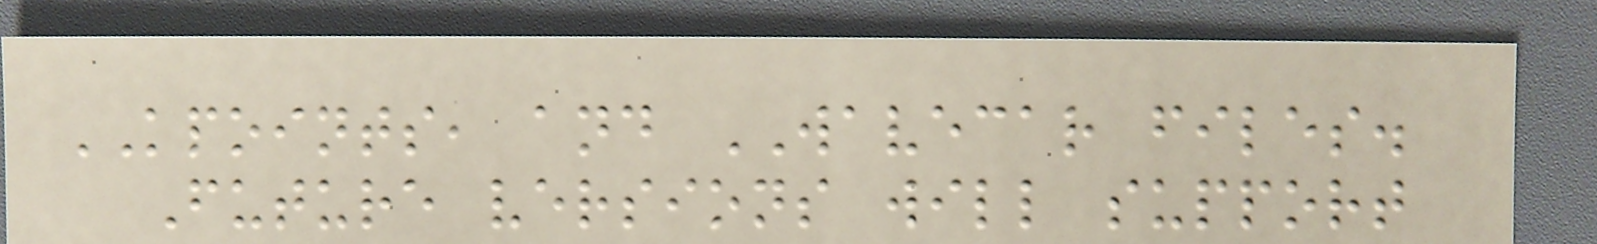KPOINTS, and WAVECAR files.
Future versions will support
